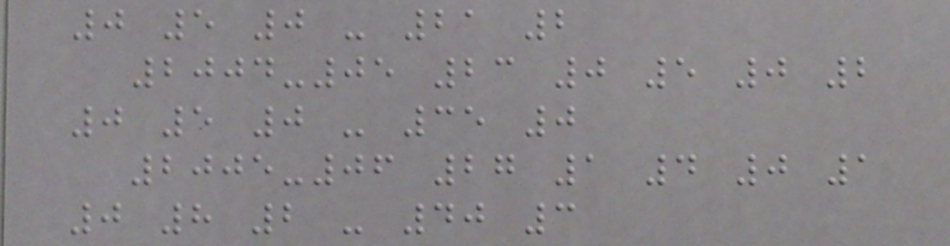0 5 0 - 21 2
2004-05 23 0 5 0 2
0 5 0 - 35 0
2005-06 27 1 4 0 1
0 8 2 - 40 3
